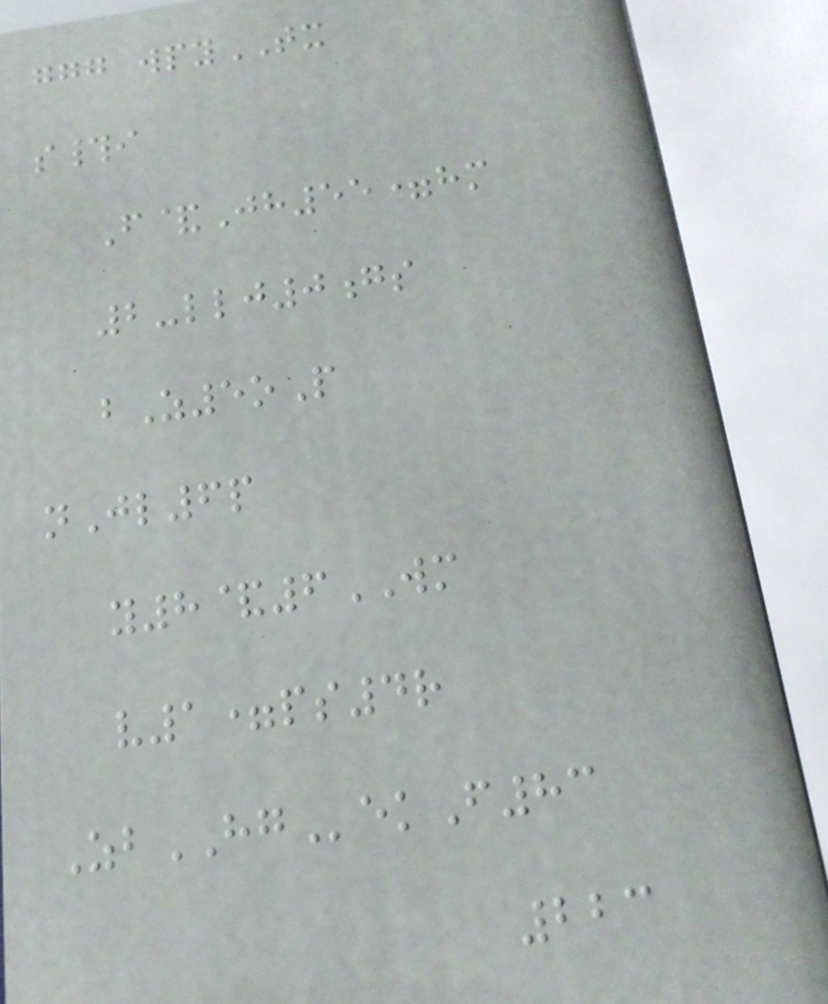ggg wpyTX
s#i
F&Jh55=hm
2-llj0gs
bZ5oP
nJl6p
y8&6WM
v1=ps4r
ZbHGekF83
223
